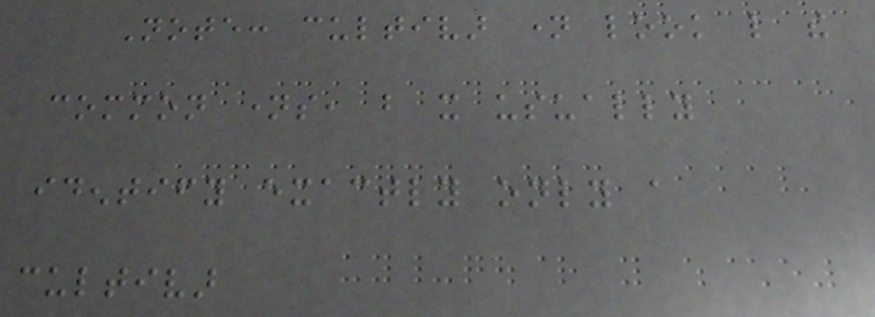Note: cultivar name look like the
common names, but it usually
identify exactly only a
cultivar
